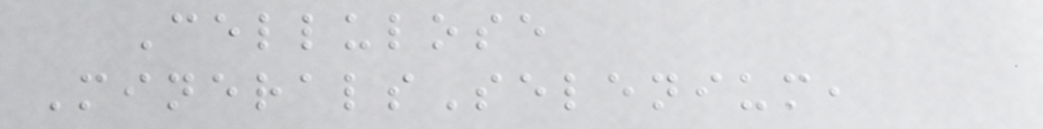Cellulose
MineralsSelenium,
